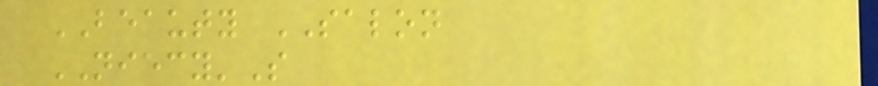BEAUTY SALON
NIECY'S
